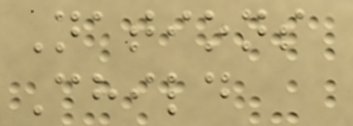Nations
Child
